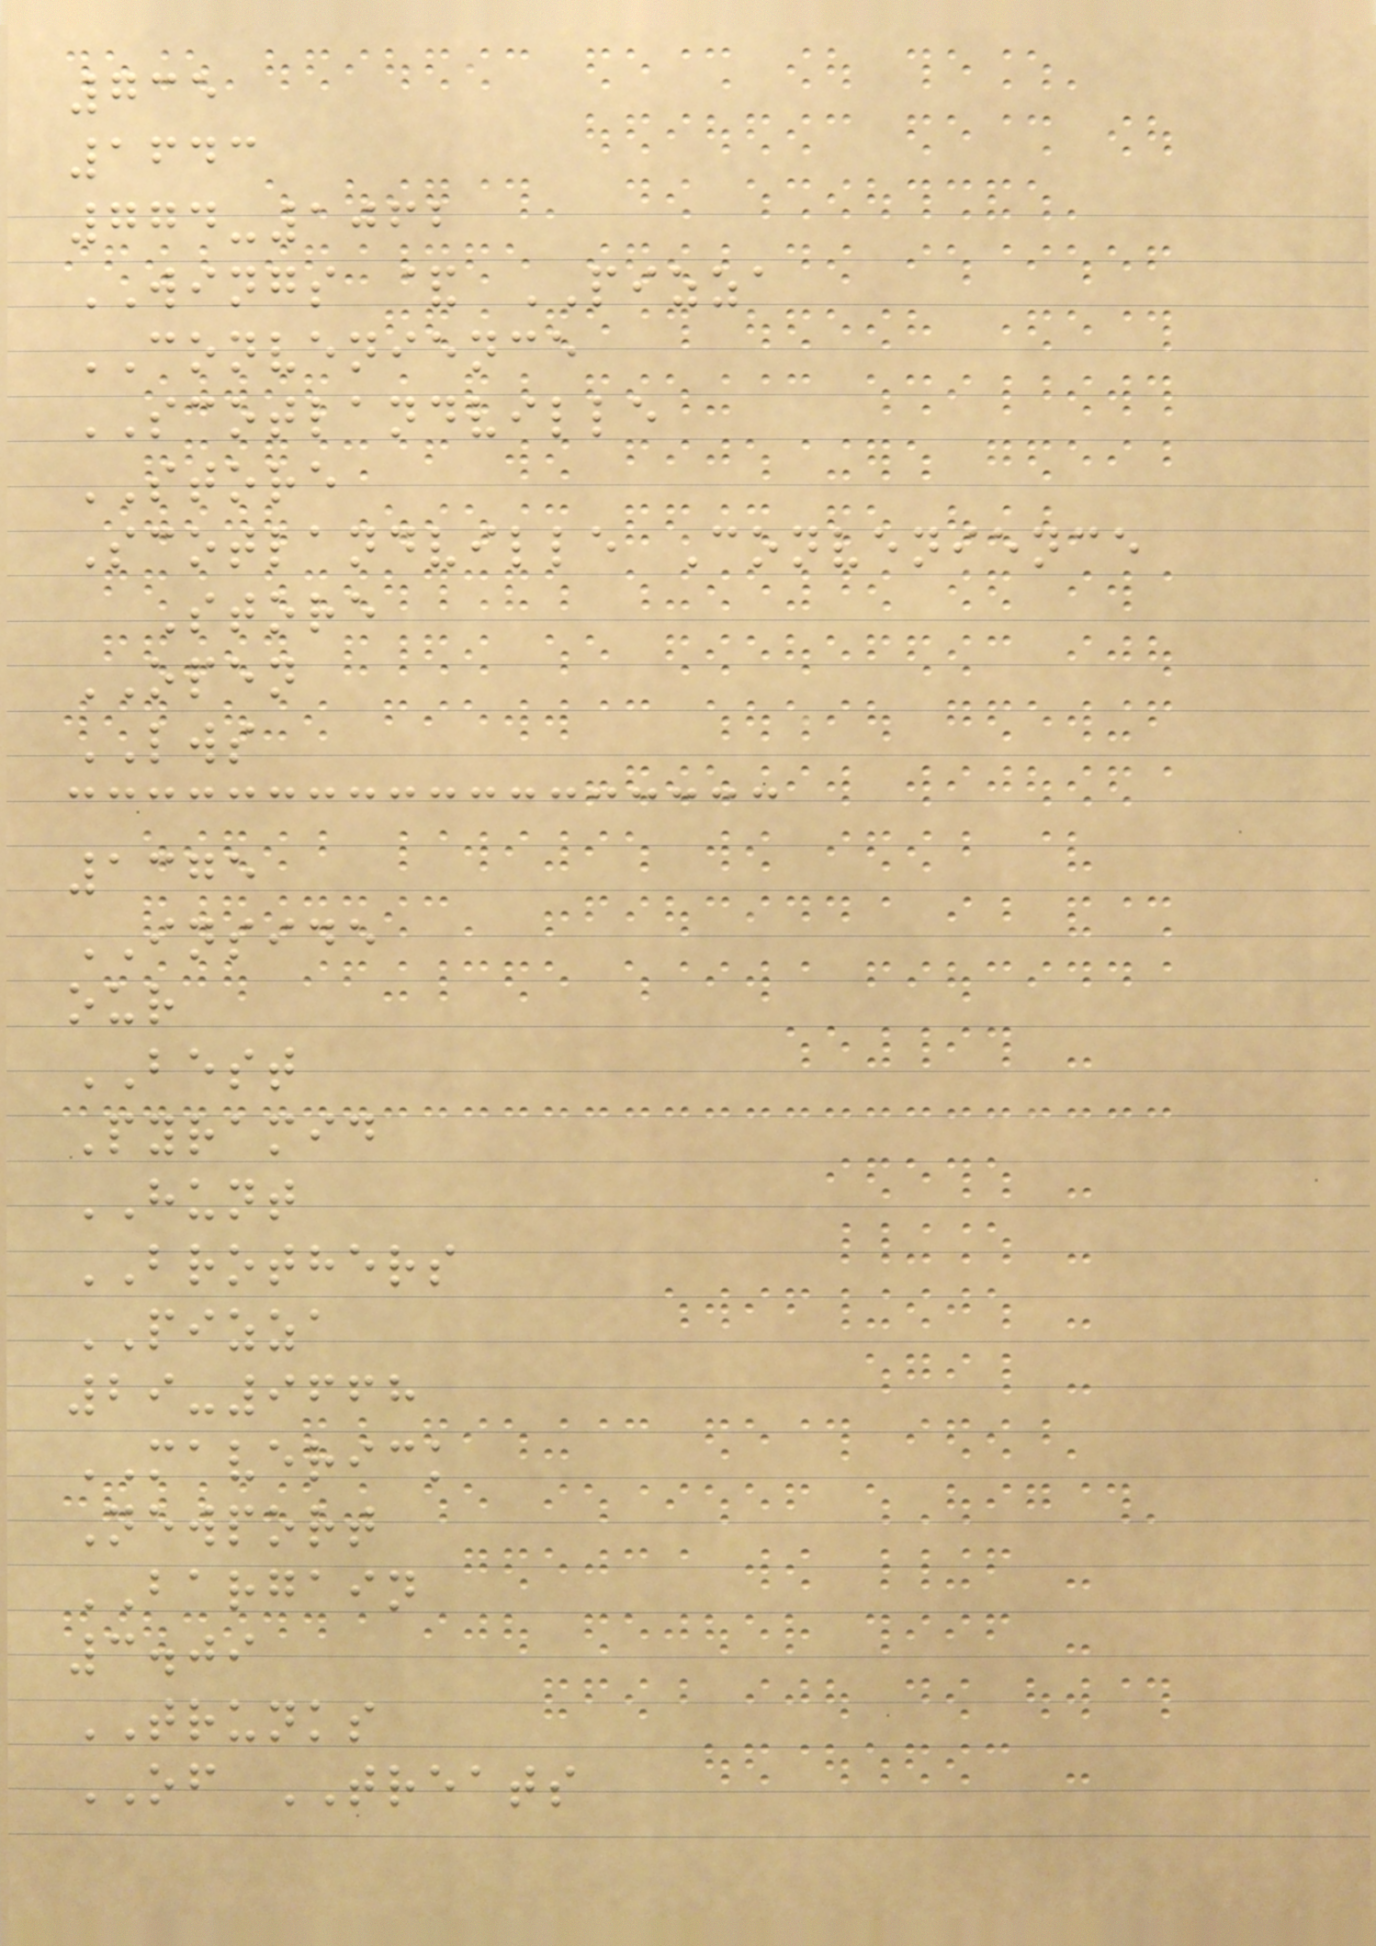735
1643
774-1062
WINGS & PIZZA
CONVENIENCE
SCOTLANDVILLE
STORE
Scotlandville Convenience
Store
OPEN
LWS
1375
INSIDE
our
BEST
Pyramid
HUNT
BROTHERS
PIZZA
29-9668
MAVERICK
Newport
BARGAIN
3.09
TRUNKS
OF TREATS
